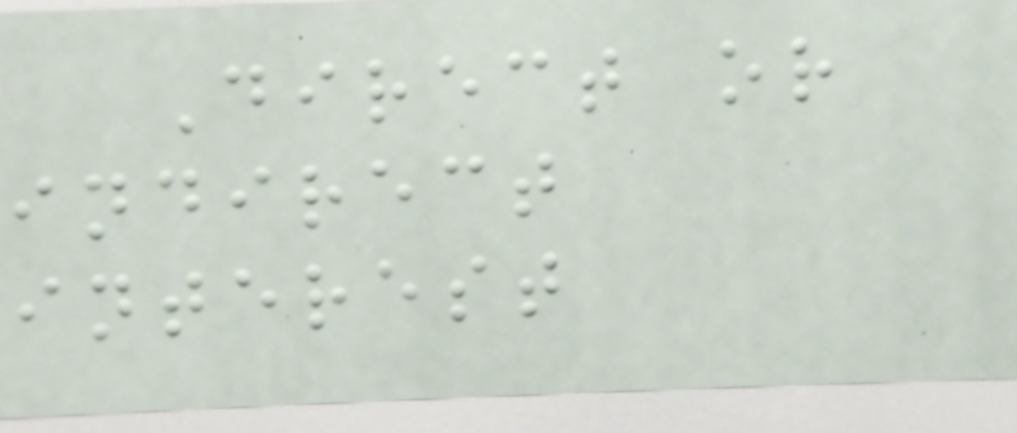Direct or
indirect
interest
